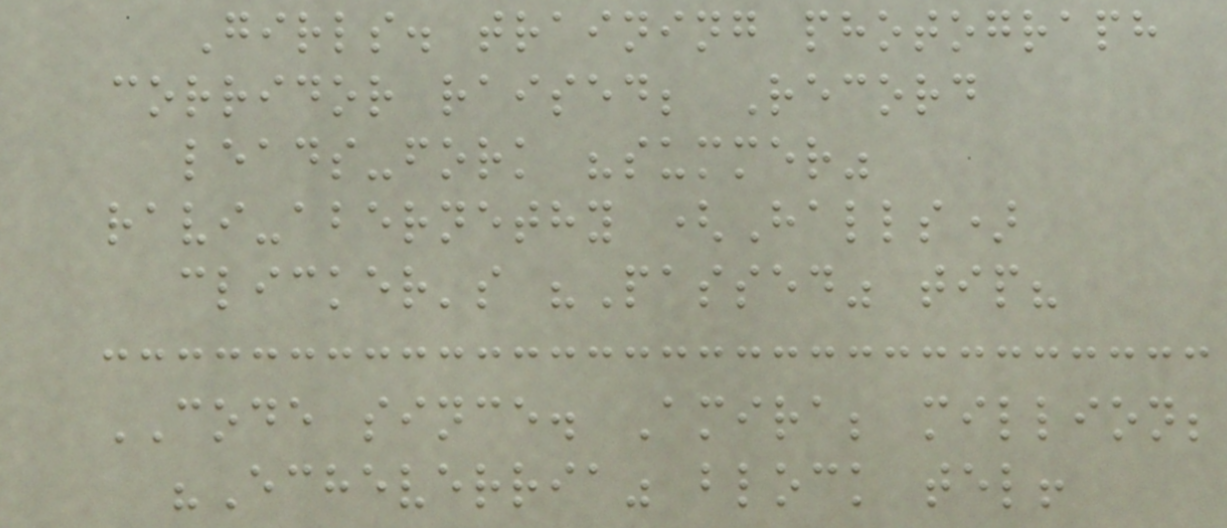Girls. training photograph
corridor raised; Record
leads-fork "summer"
ravi-abernethy (Halls)
clicker's "Passed" tip?
CODE since. Amira; million;
"Echeverria" block tel!
